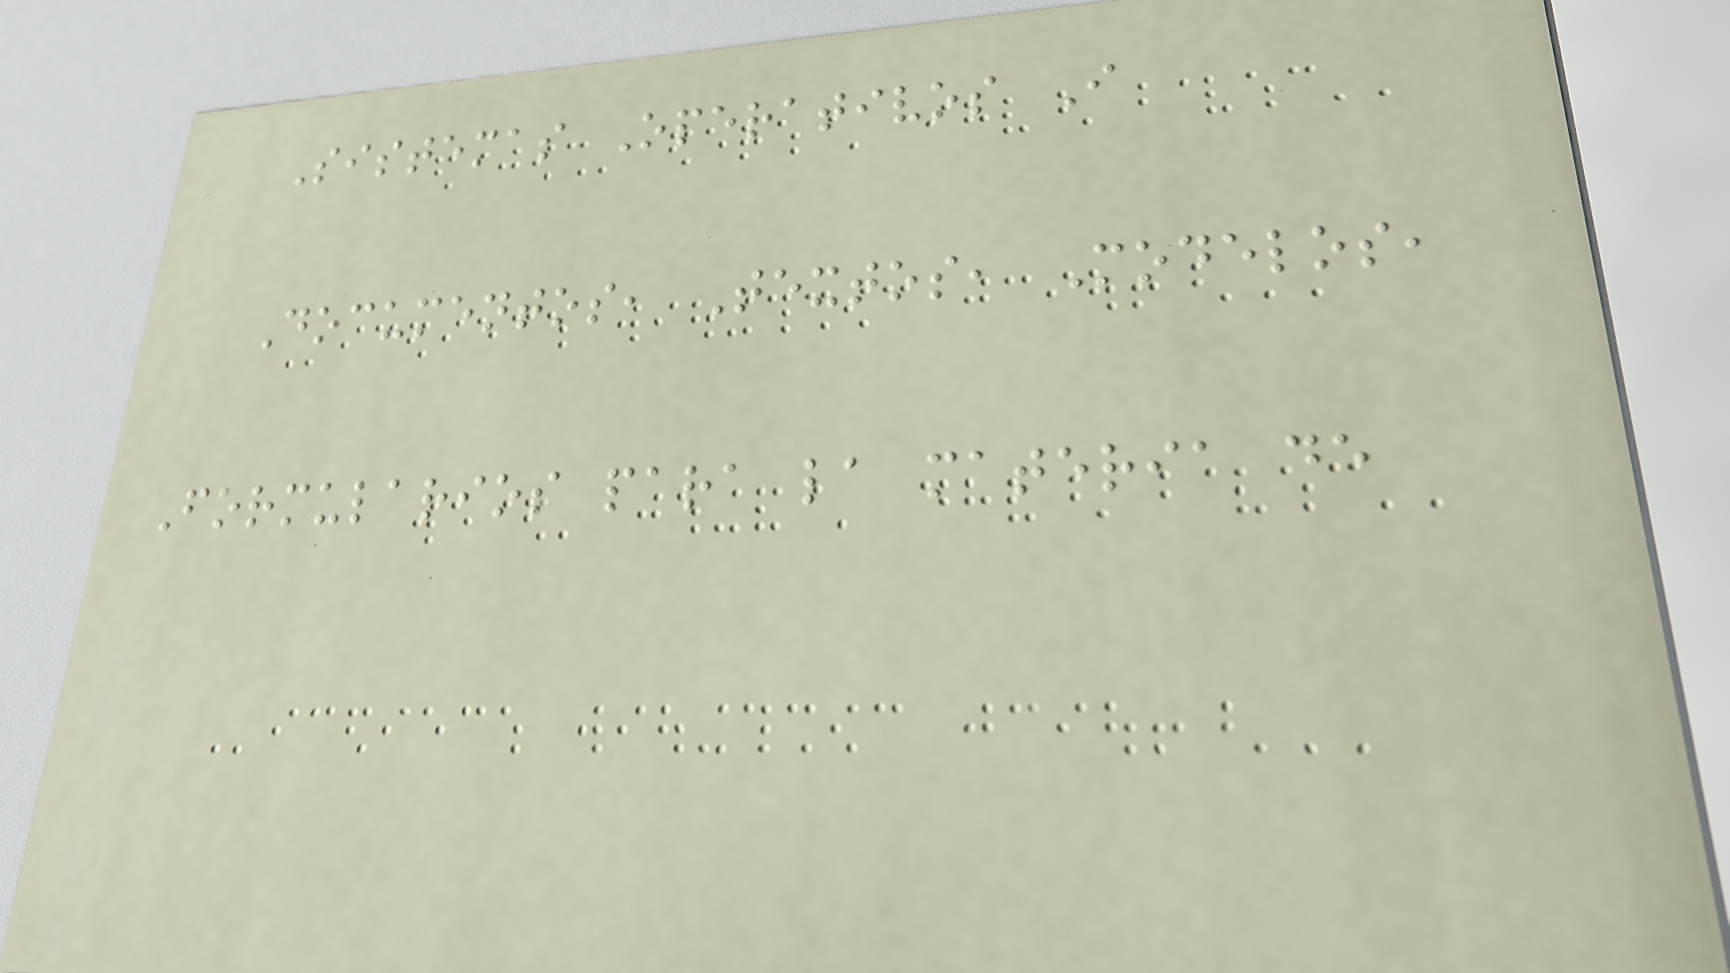Sistemas Operativos I
Documentos, Textos, Modelos,
Formularios para la materia de
